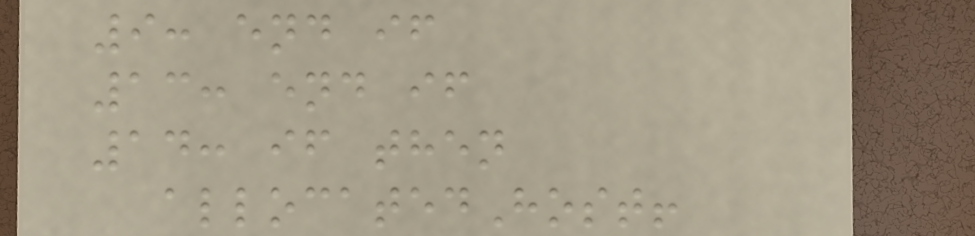9: end if
13: end if
14: if then
allocatedHost!
